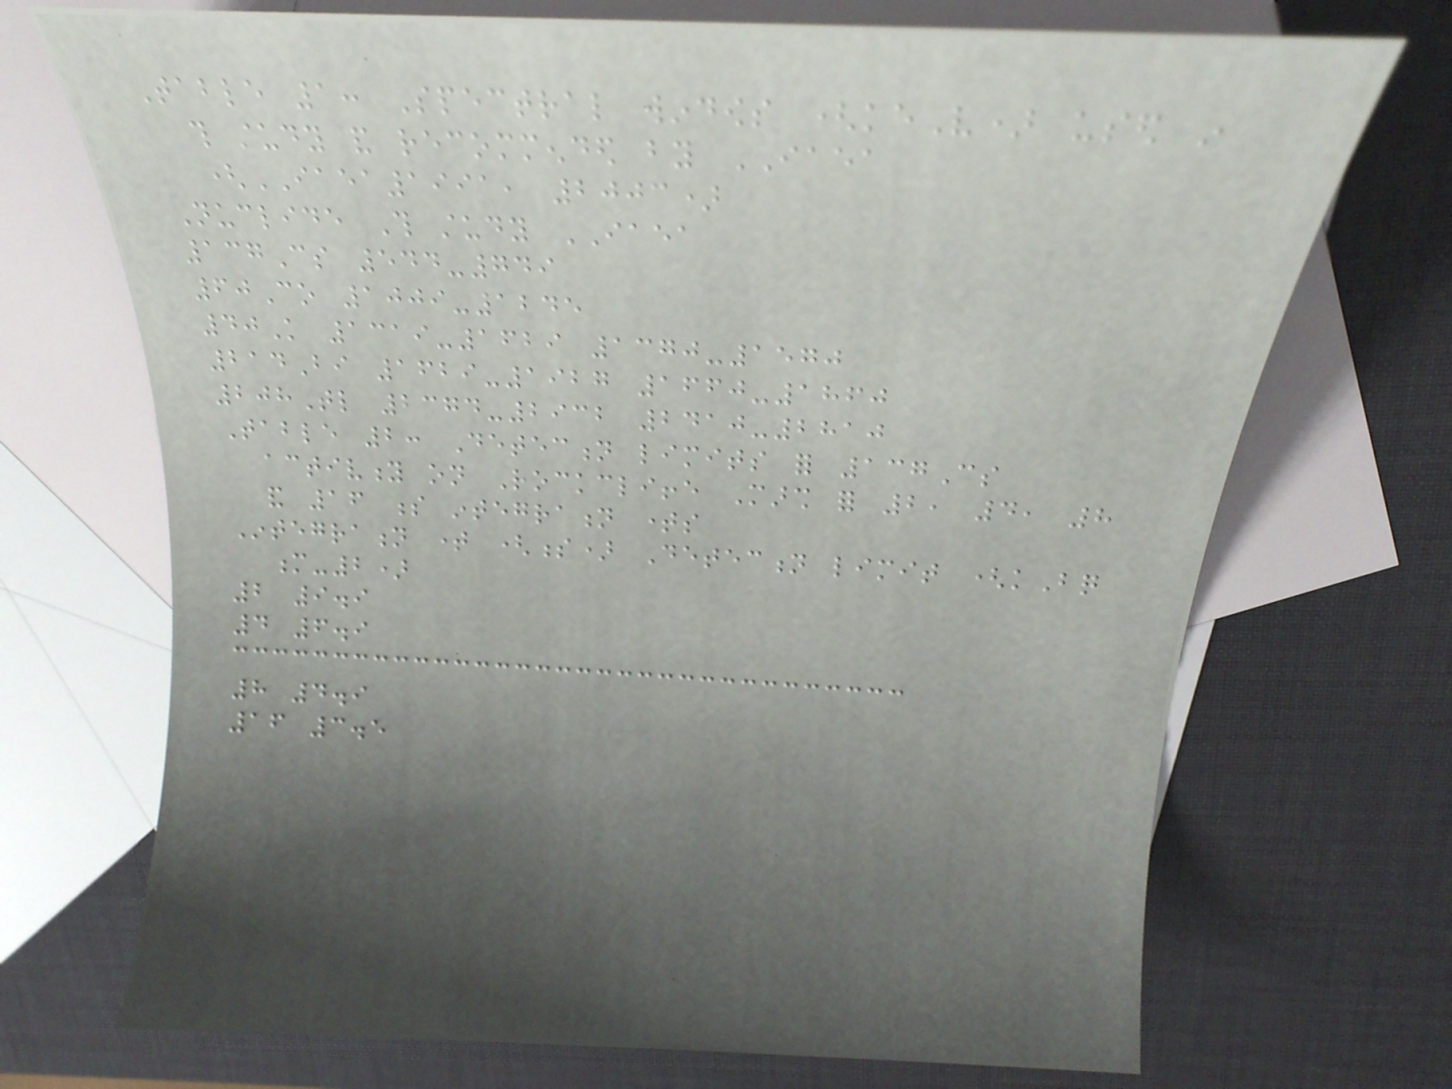Table 1: Spectral windows (keV) used in
this study and recommended by IAEA
(IAEA1991, 2003)
Nuclide This study IAEA
137Cs 544-749
60Co 1009-1245
40K 1319-1629 1370-1570
214Bi 1629-1927 1660-1860
208Tl 2374-2932 2410-2810
Table 2: Detection limits for 137Cs
activity on Rockcliffe Marsh for 2, 4, 8
and 16 s integration times
Integration time (s) Detection limit (kBq
m-2)
2 9.9
4 6.9
8 4.9
16 3.5
